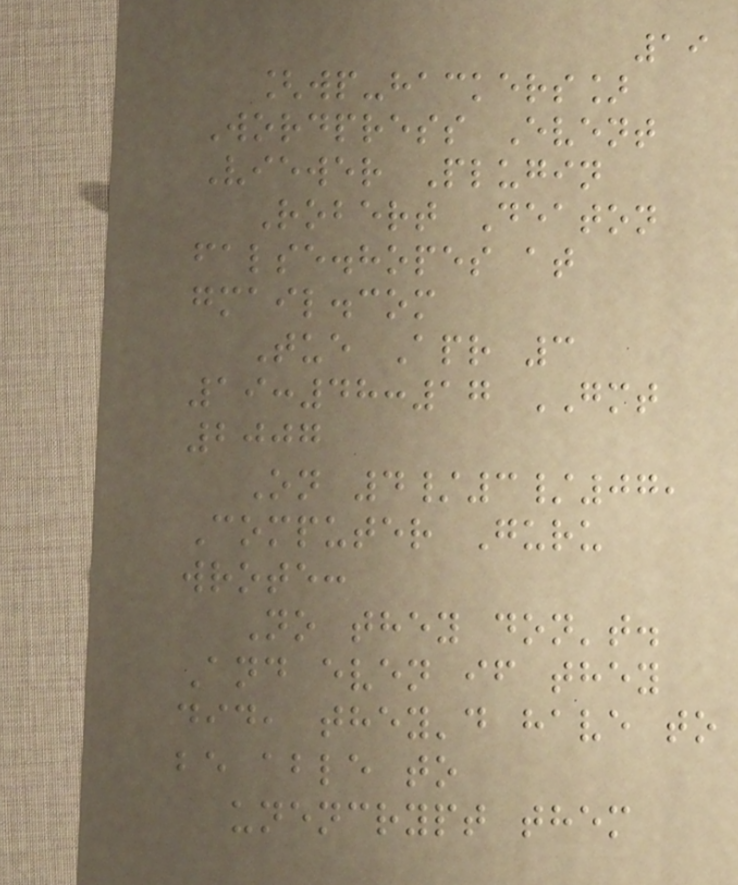19
[wp-hackers]
Wordpress Event
Viewer Plugin
Robert Deaton
false.hopes at
gmail.com
Tue Apr 3
19:48:17 GMT
2007
On 4/3/07,
Computer Guru
wrote:
No they don't.
And even if they
did, they'd have to
be able to
unencrypt them
